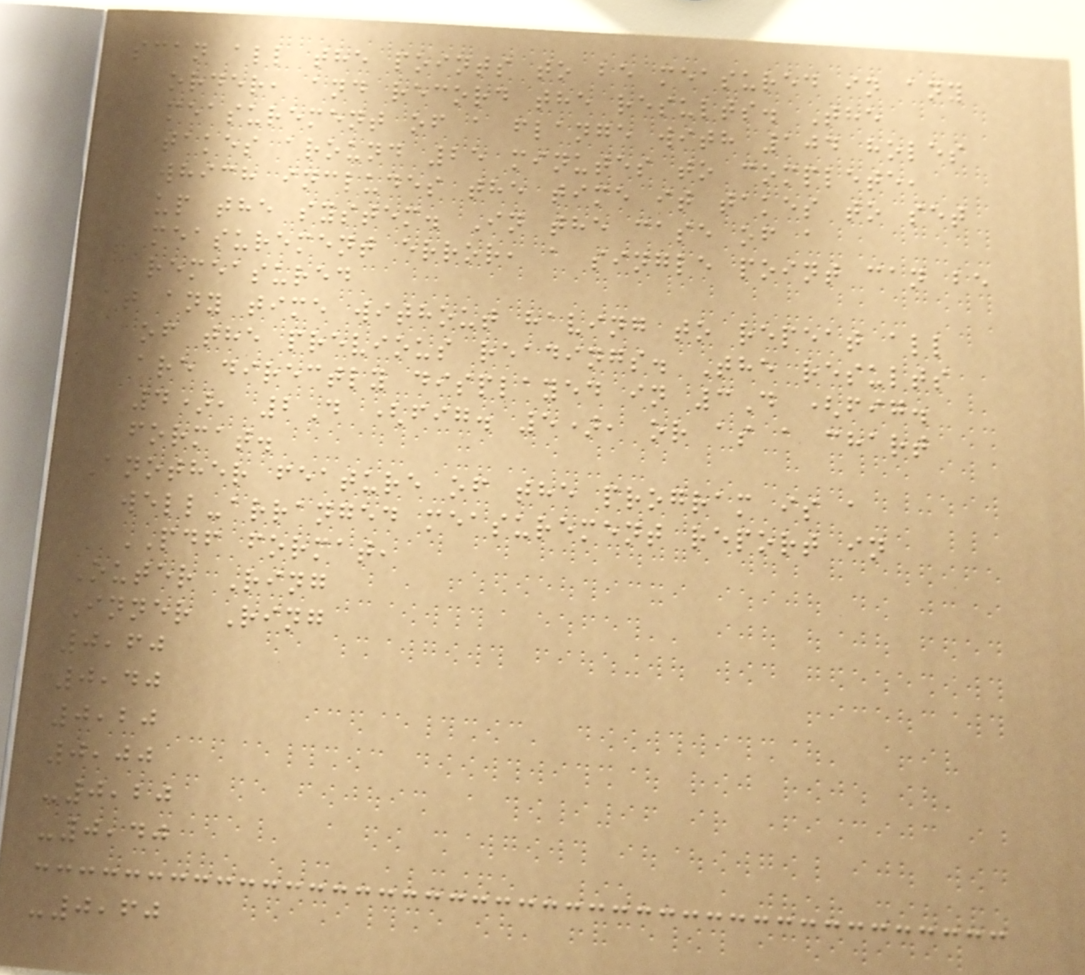scan all the points to be measured in any
order, and record the results. The
measurement of a flange with 104 holes
takes around 25 minutes to complete,
which includes the time it takes to set
up the system. In the case of a
measurement error, a single point can be
remeasured
at any time without having to repeat all
of the previous readings. The results
are directly displayed in 3D (fig.
4), 2D (fig. 5), or as a chart
format.
Another feature of the program is a
well-arranged measurement report in
PDF format,
Outer Ring
Inner Ring
0,60
0,40
0,20
0,00
-0,20
-0,40
-0,60
